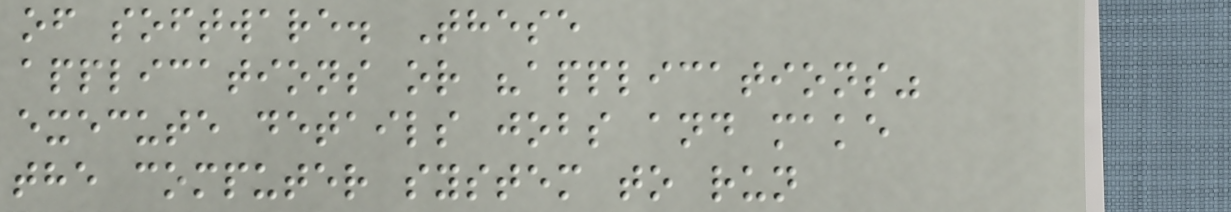of software. These
applications or "applications"
execute details jobs and make
the computer system to run
